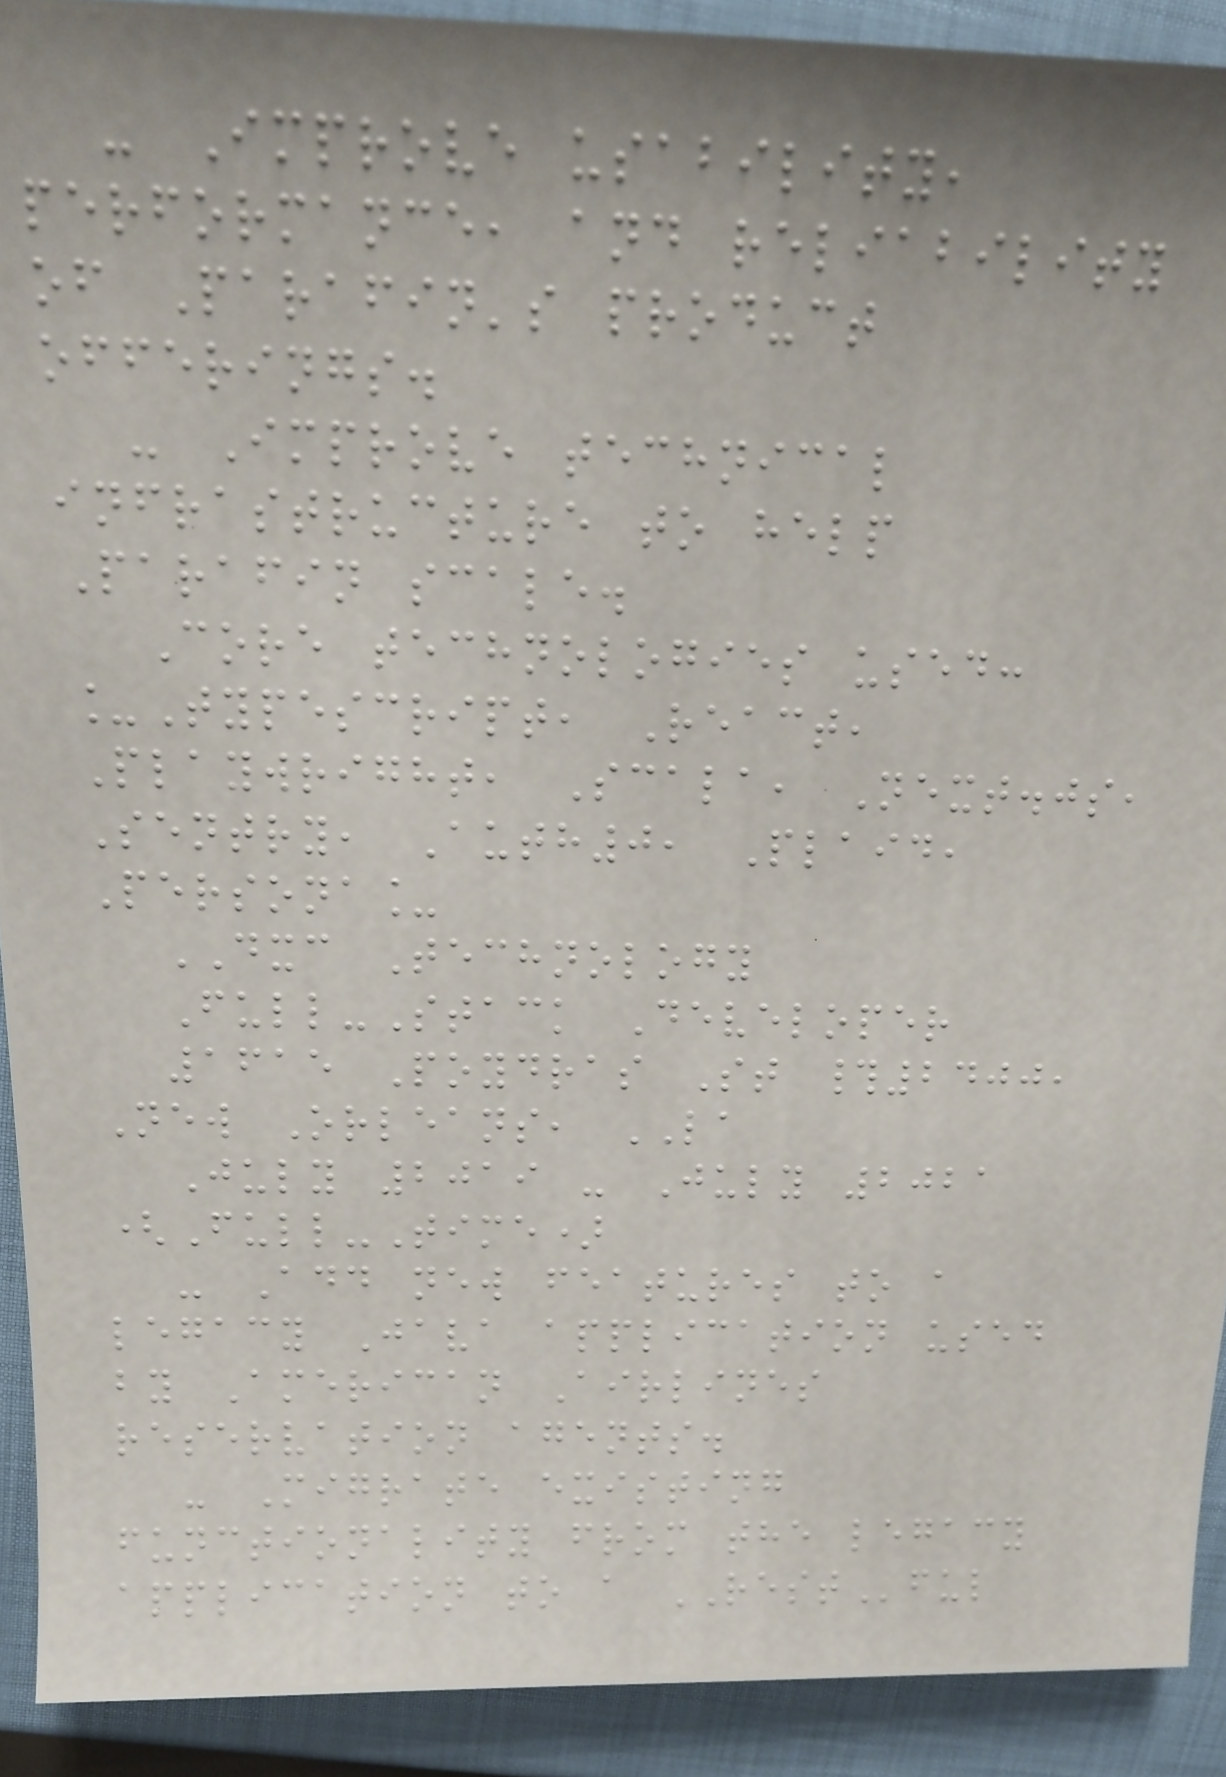- Improve usability,
performance, and reliability
of Parafin's product
offerings.
- Improve technical
infrastructure to help
Parafin scale.
Core technologies used:
_Typescript, React,
Playwright, Scala, Next.js,
Sentry, Auth0, Plaid,
Persona_
DXC Technology
Full-Stack Developer
1615 Poydras St #2400,
New Orleans, LA
July 2019 - July 2021
(Full-Time)
- Add new features to a
legacy Java application used
by American Airlines
reservation agents.
- Migrate existing
functionality from the legacy
application to a RESTful
